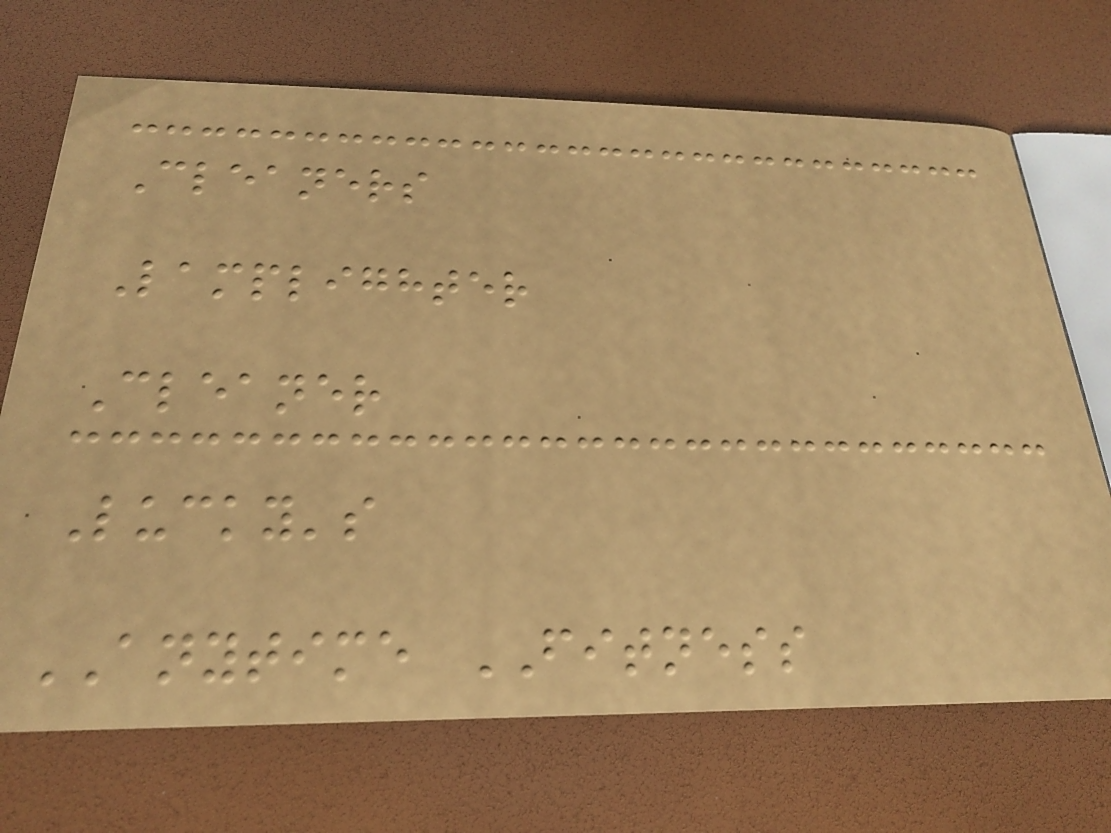Cleaners
Lamplighter
Cleaner
Lucky's
ANYTIME FITNESS
